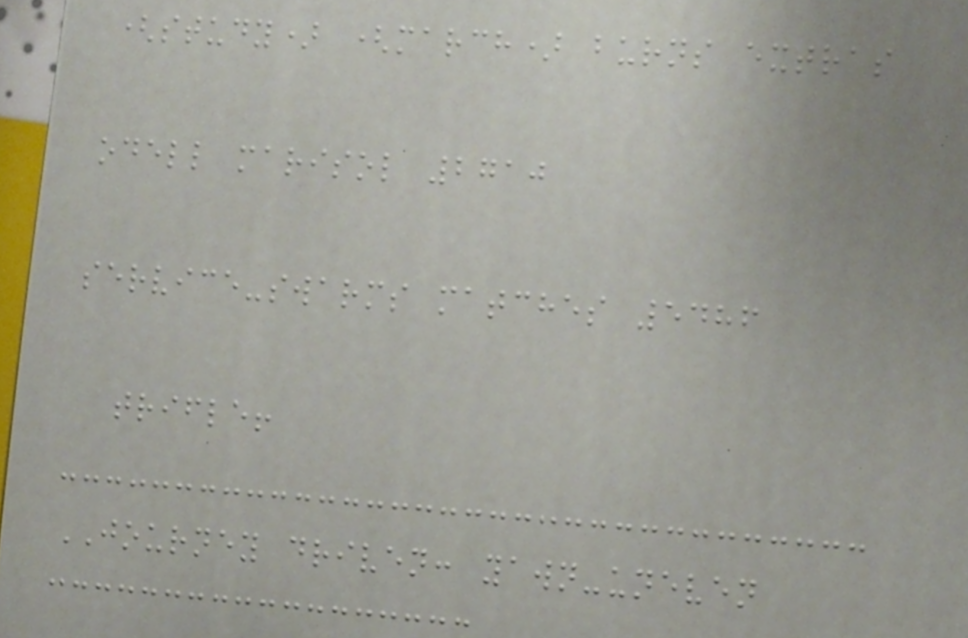(study) (march) burns extras
odell marisol 2710
service-swarms matches 5486
trifle!
JOURNEY driven: yawn-uneven
